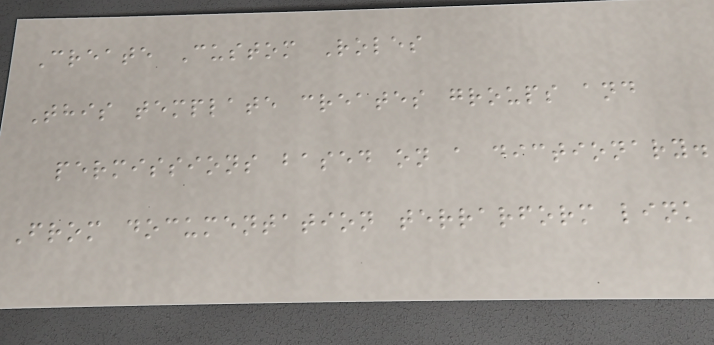Create Custom Roles
This template creates groups and
permissions based on a dictionary.
From documentation terrarform link
